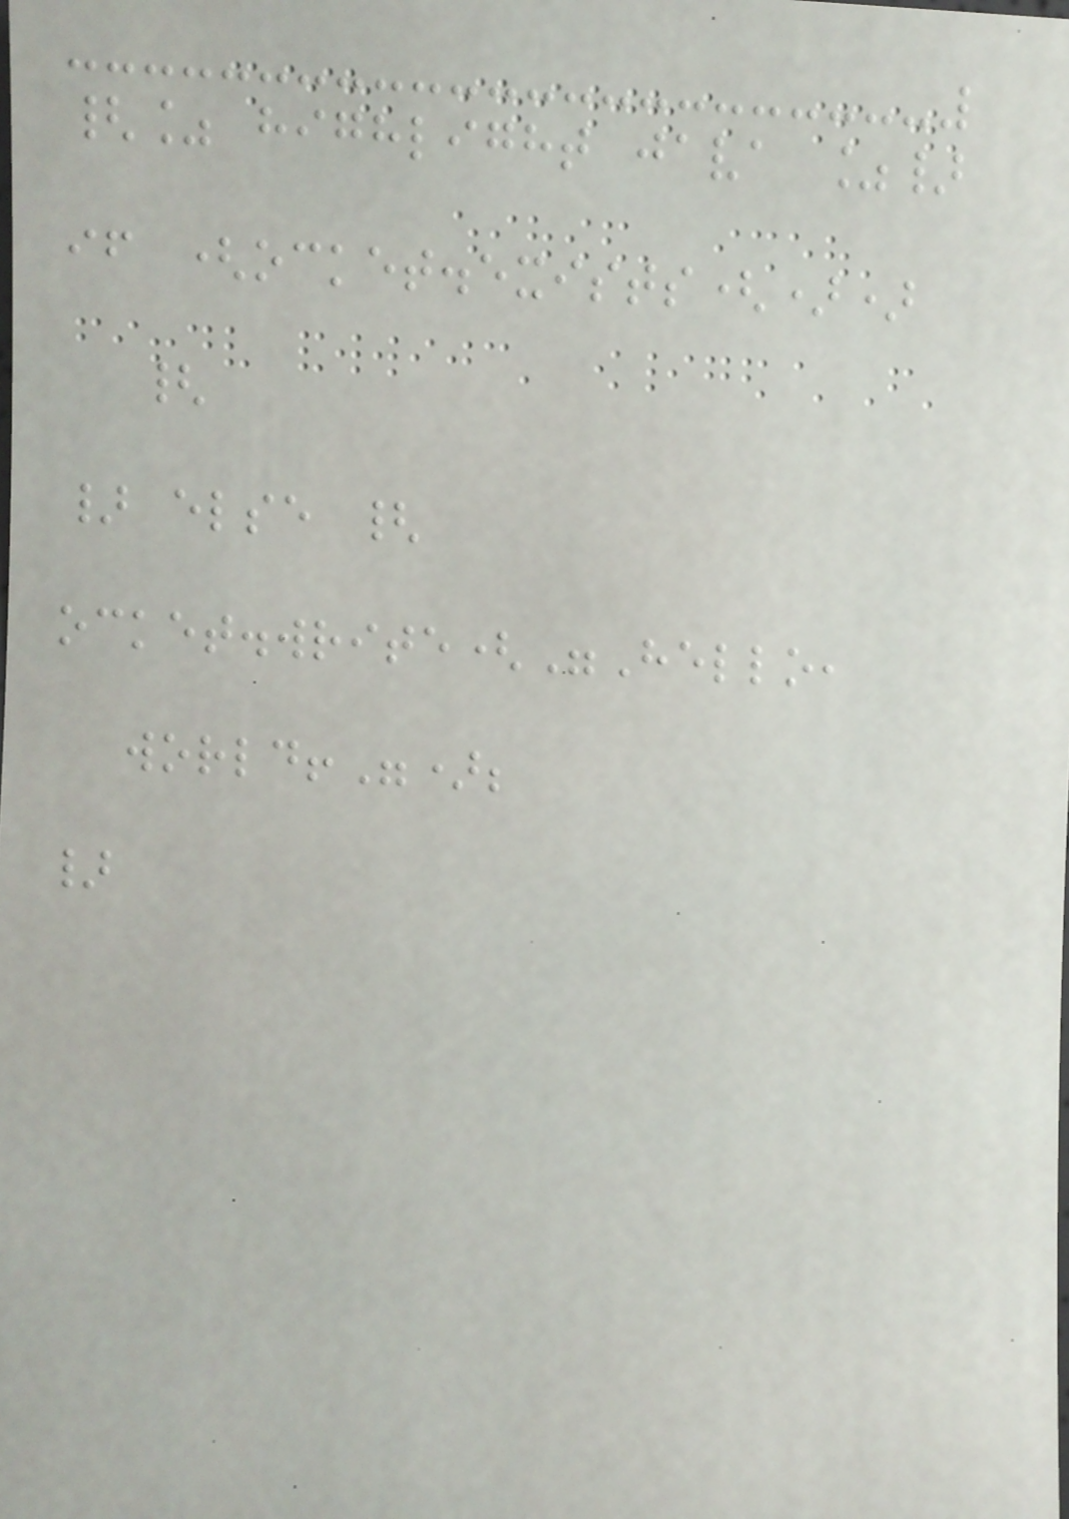{% highlight java %}
if (ocket.exists())
{
} else {
ocket.write("Hello,
world!");
}
